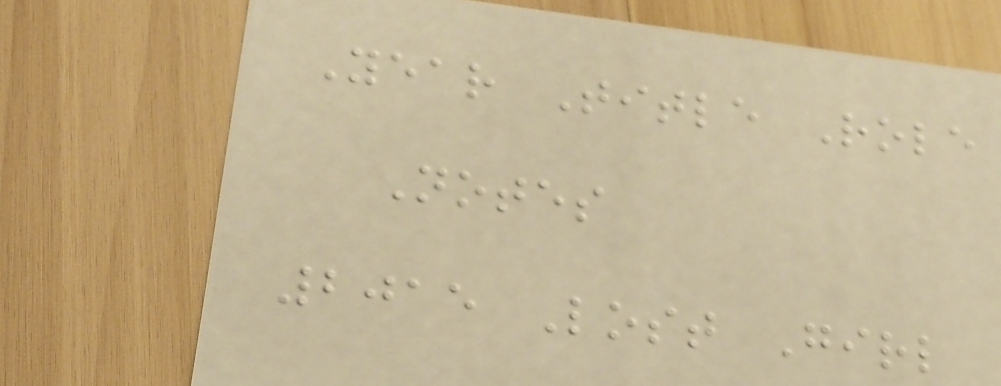Year Title Role
Notes
2015 Lost Girl
